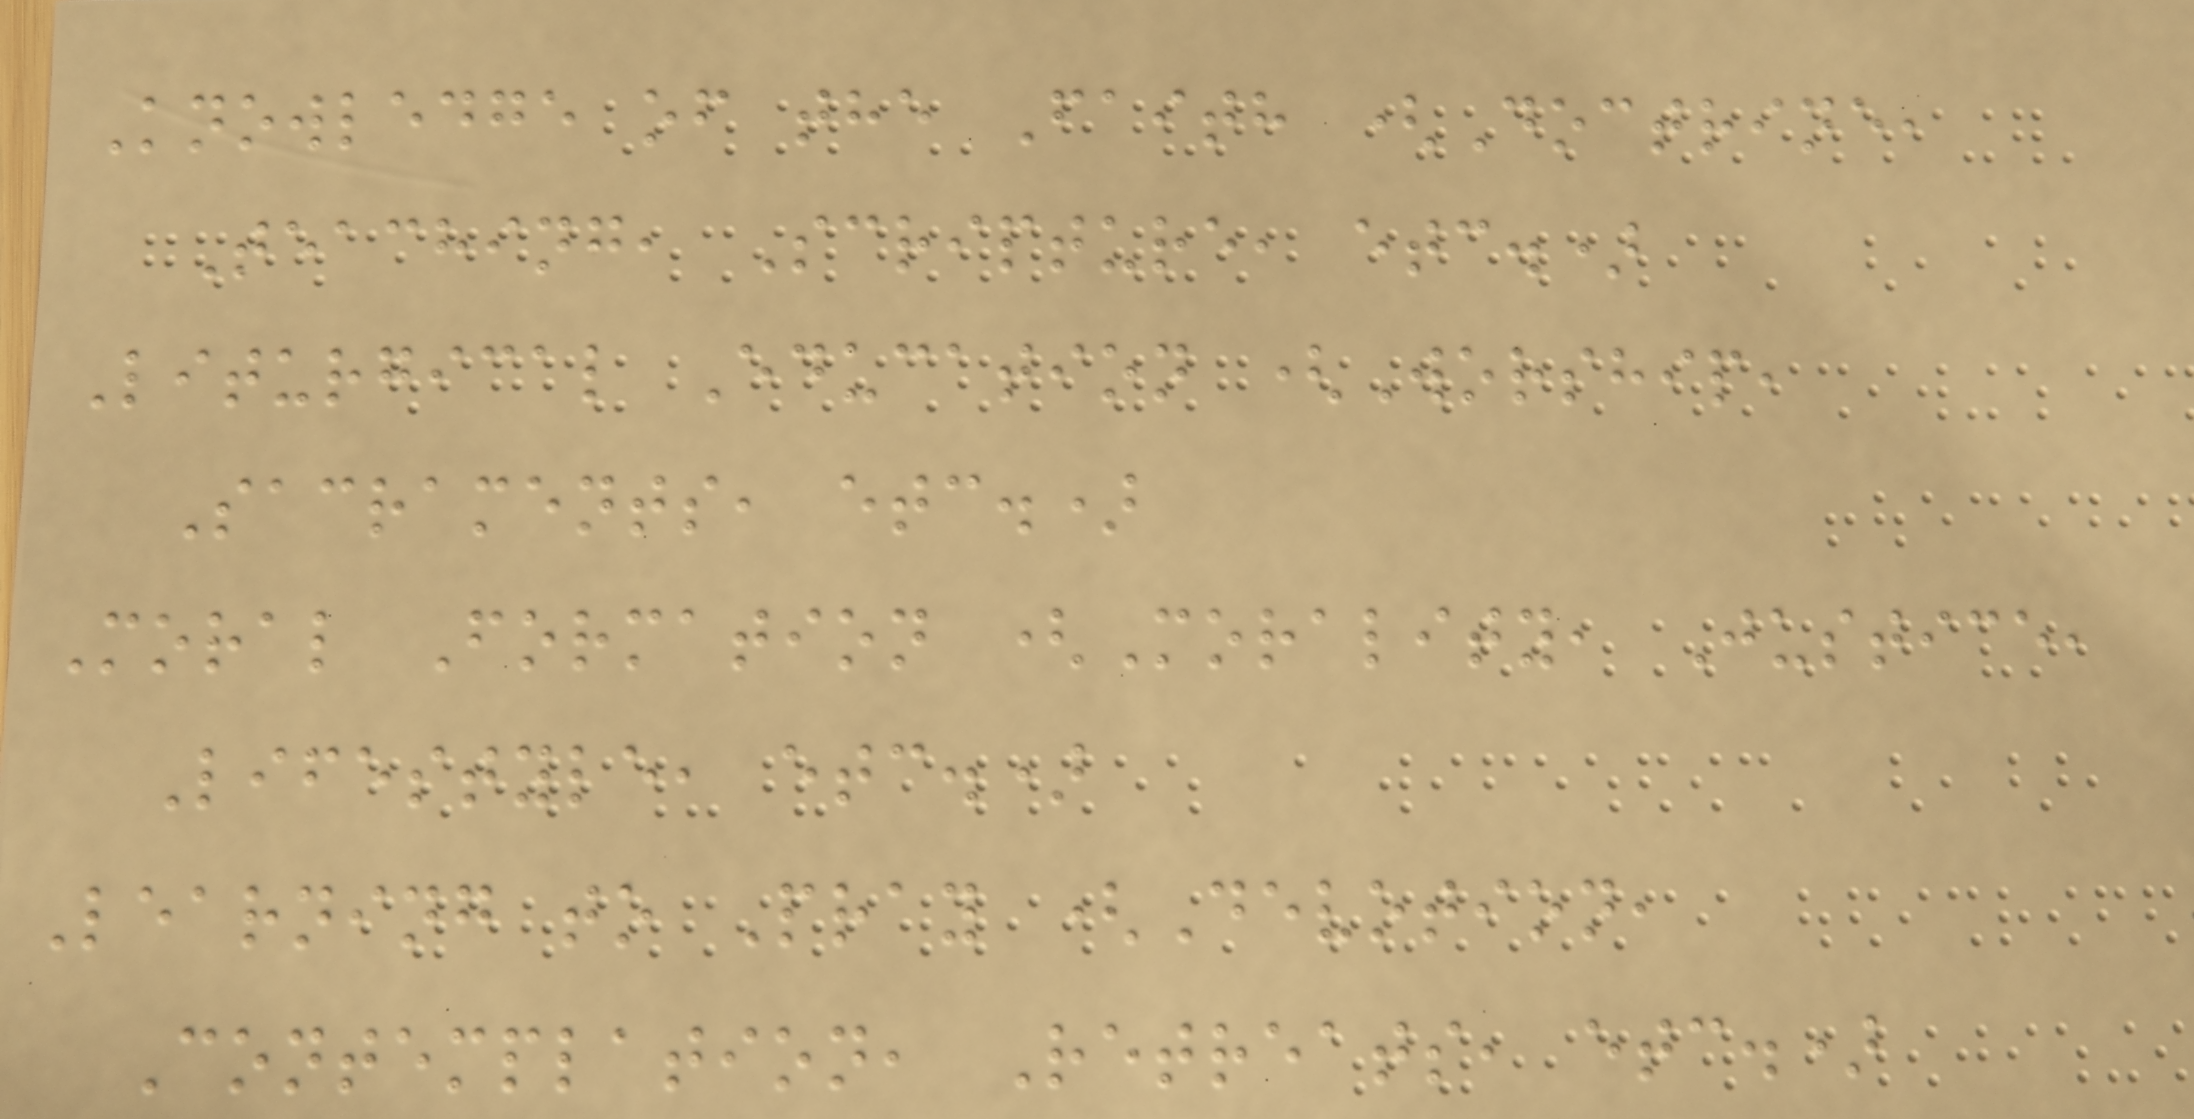Knowledge of the Faith (Doctrine,
Teaching, Scripture, etc.)
Liturgical Education (Worship,
Sacraments, etc.)
Moral Formation (Morality, Justice,
Lifestyle, etc.)
Learning to Pray (Devotion,
Contemplation, Retreats, etc.)
